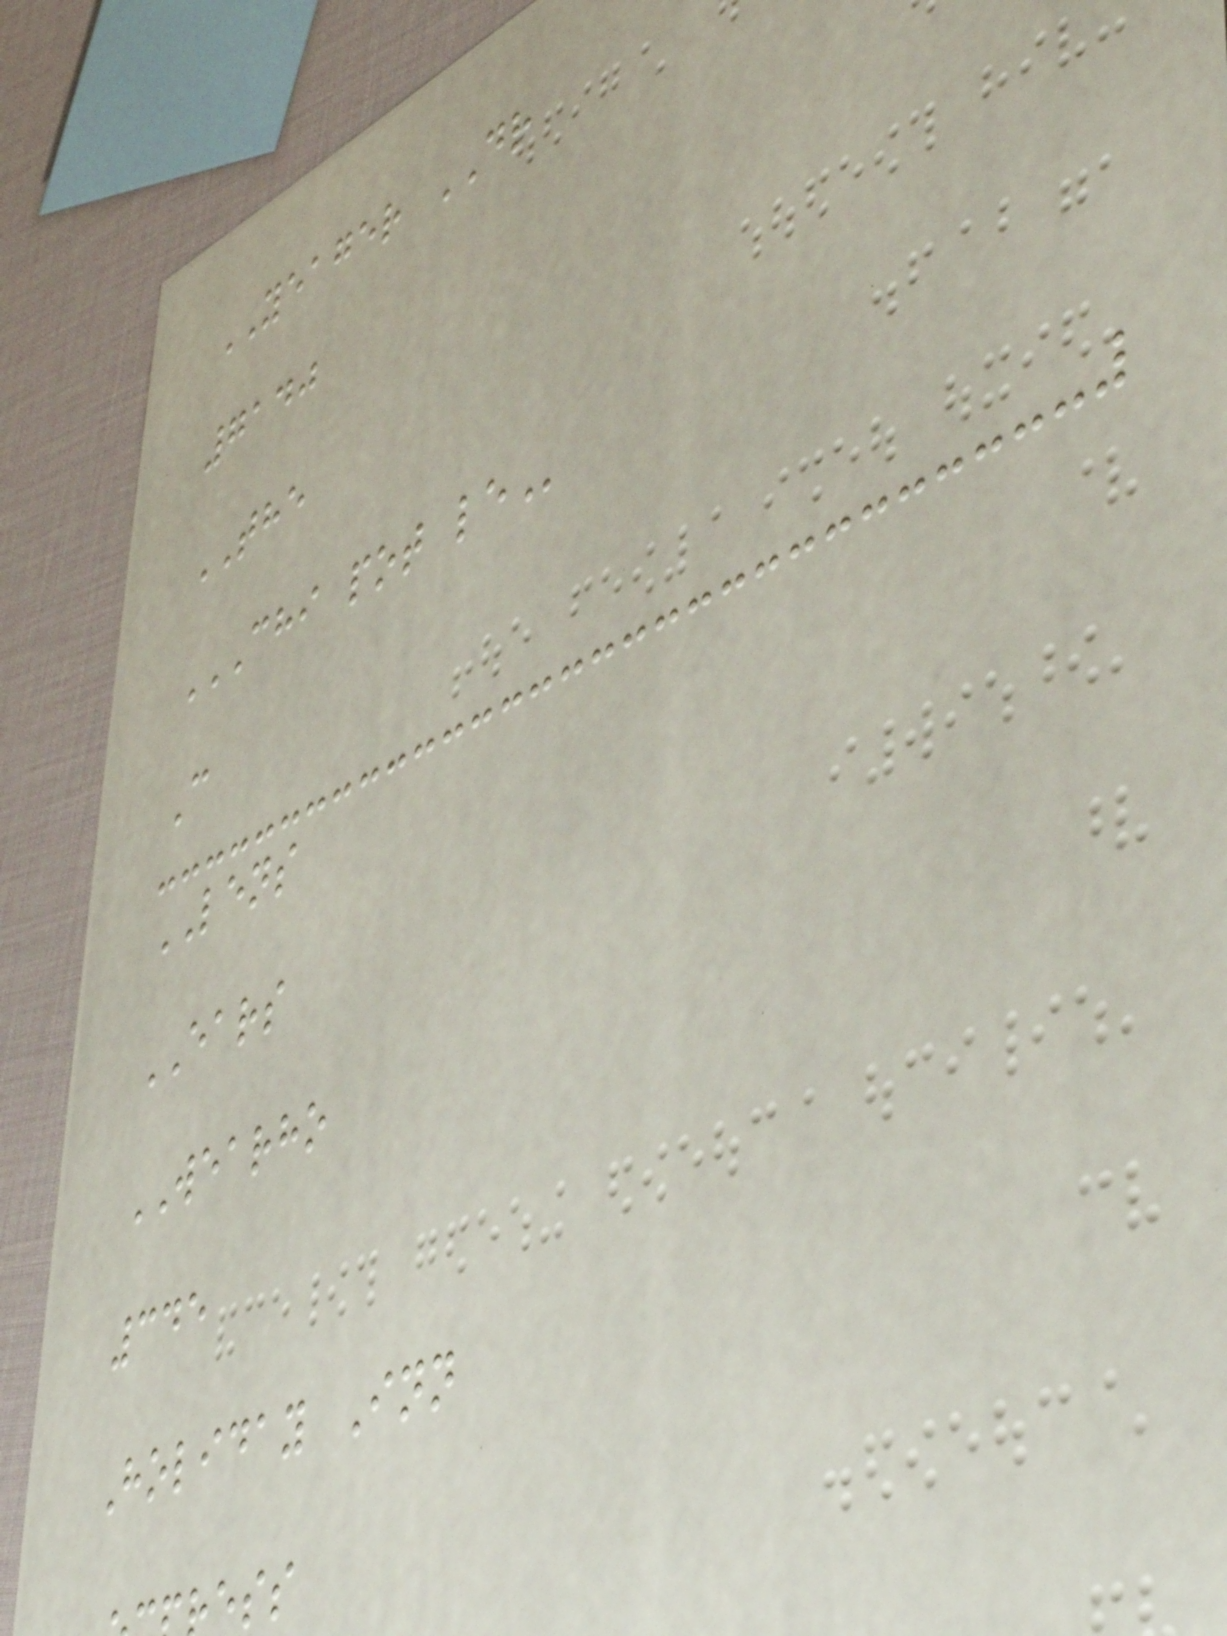YEAGER DR
7140
THE
CHI POT LE
C
LENS
EARS
WEARHO
345
Holiday Inn
